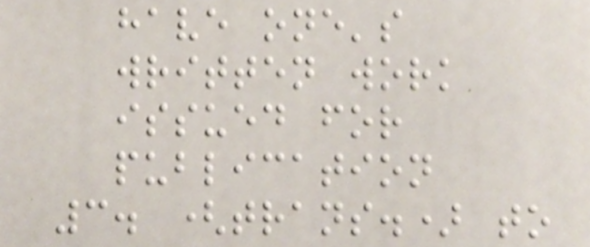have one's
written work
issued for
publication
3. (trans.) to
